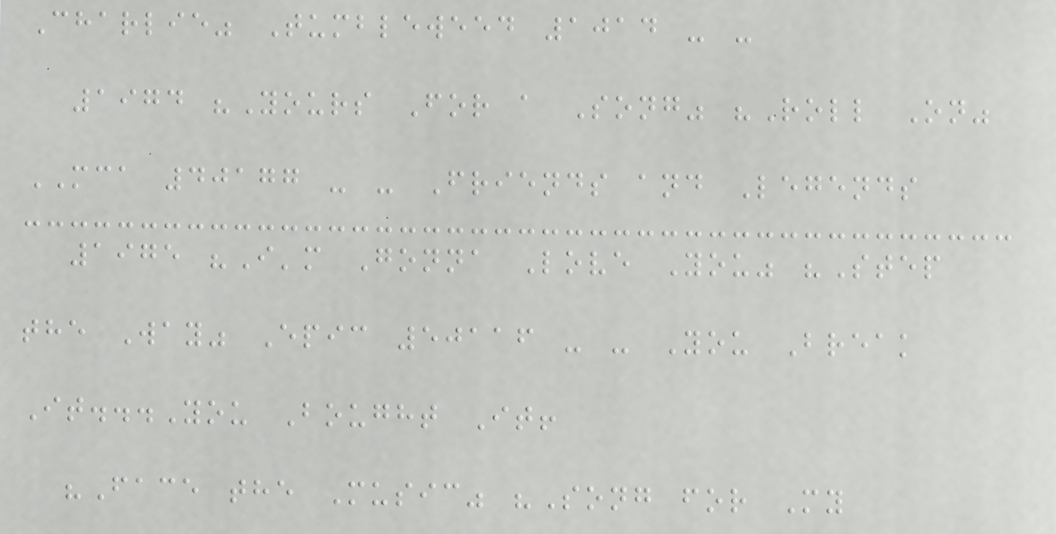Charlie" Tumbleweed 1014 - -
1974 "Yours For a Song" "Roll On"
MCA 40177 - - Friends and Legends
1975 "I'm Gonna Love You" "Step
the Way" Epic 50116 - - You Break
It...You Bought It!
"Face the Music" "Song for My
